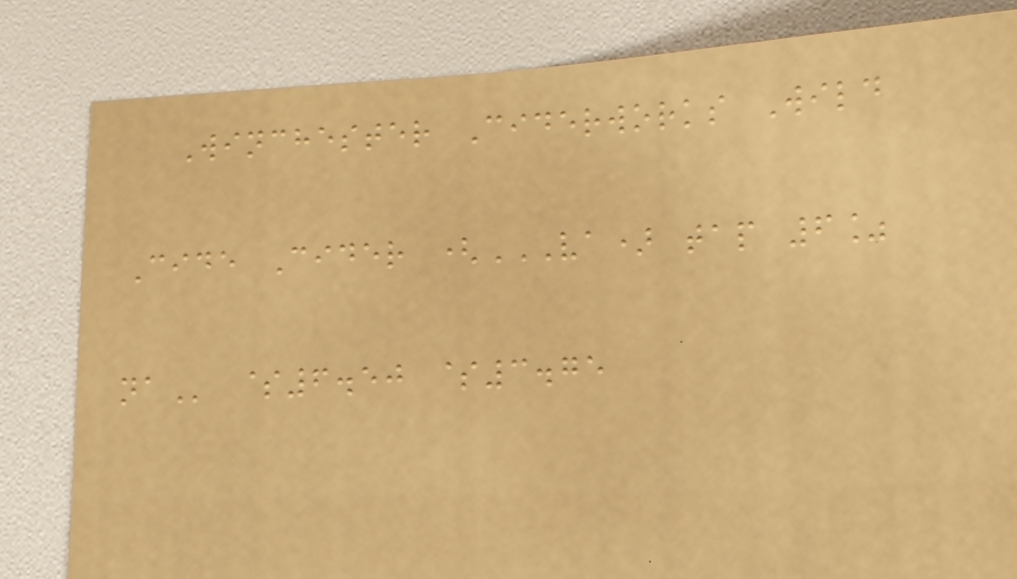Winchester Ciderworks Wild
Cide Cider (VA) TAP 6%
NA $6.50 $3.75
